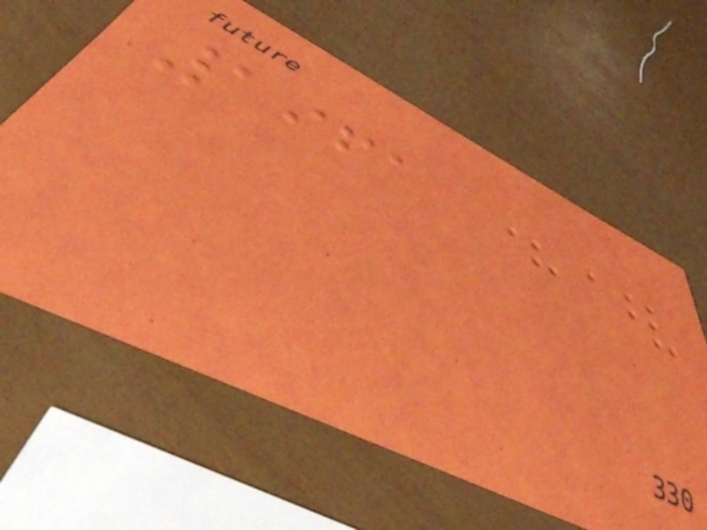1961
